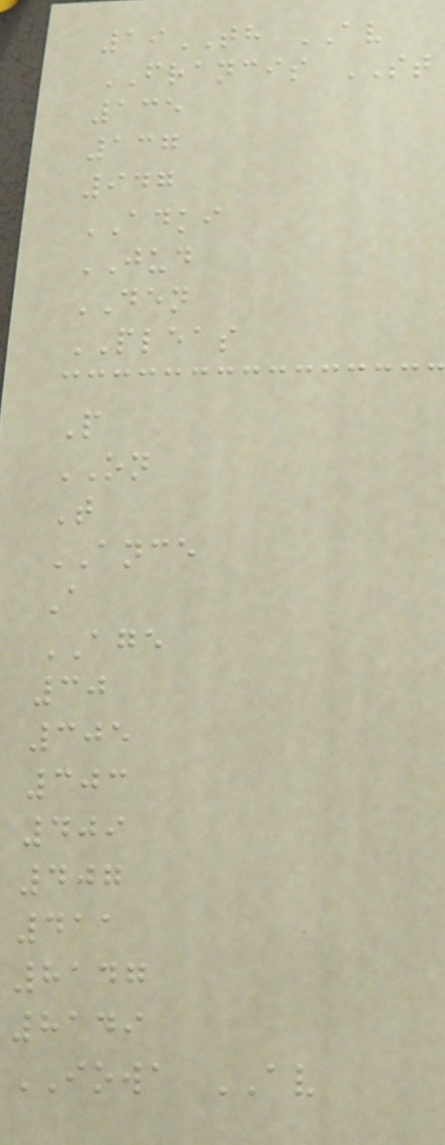19TH AV
FRANCIS ST
135
137
947
ADKI
JUD
DEN
PLEAS
P
ON
T
ANCE
A
AGE
30
305
303
409
407
411
8147
8149
IOWA AV
